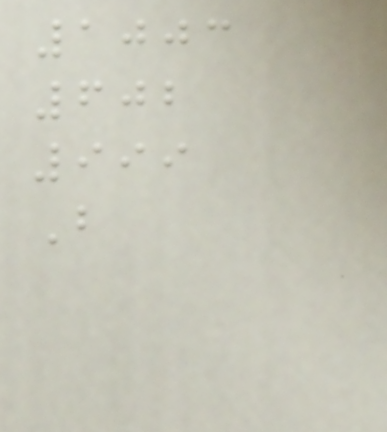1003
602
999
B
